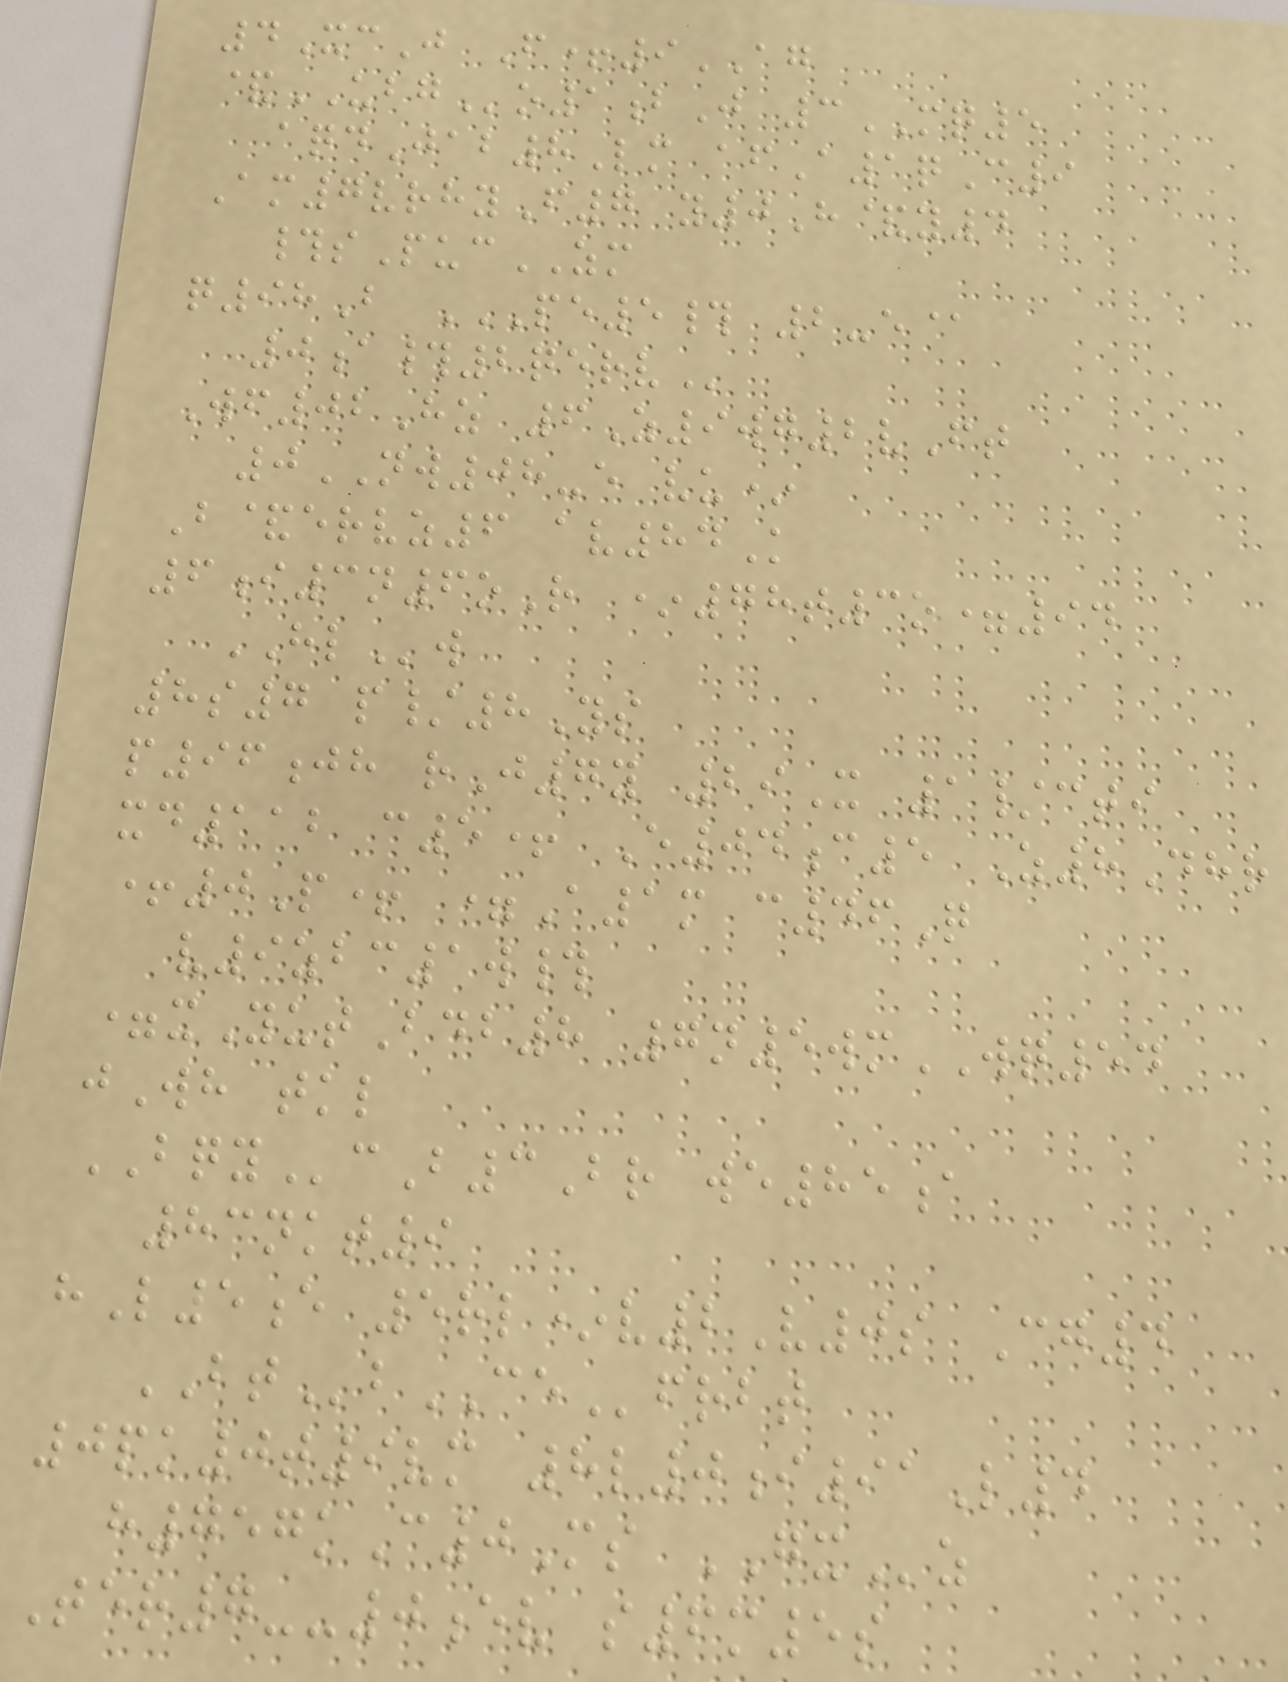4XcJ F+9AG
&UBGo1bJ 3MQ5
aqdJab8Lm afA1qC9
Am7vrhyF7 y0H&y4
#sPucZM
q98B PE5# 2-E@
0A#2QERV
Wf02Hz 6Z9wg2vFt
0NW08-e vu*
B&ervz6 av84K
6i3n6oR *78t3o=94
HLw
8s7 p/8Ys
p96jh rJ7y 29X 1/cti
xd112 c5+ E04c5 Z8Dhr
+0P+ =A1m c46Q
v9zbc1w#
=xYutBdb8 7n5wmWQ54
jWh tkl
BQYcB3Br we85a
83nkt9
hL5e 5rl*v2V0s Cg4
BTbCEfrbt
0pk0t9vm 8l0i91L4
h757kC0Ms GXz
Ter7--0ev s6m5s
